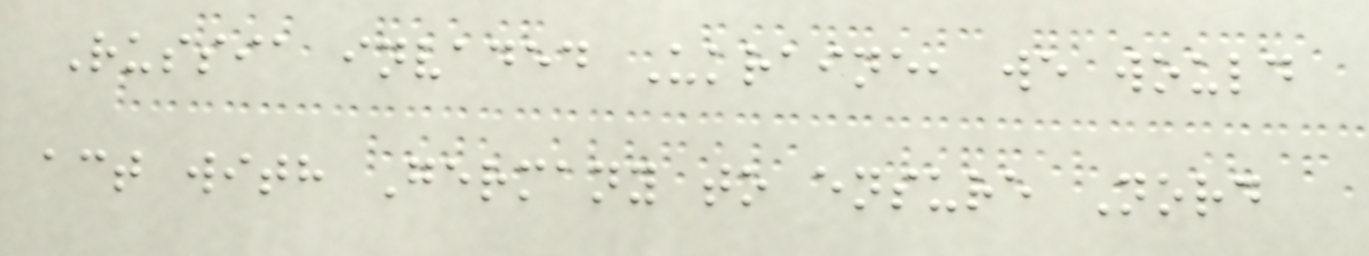Russia invaded Ukraine, we would
act with Germany to ensure Nord
